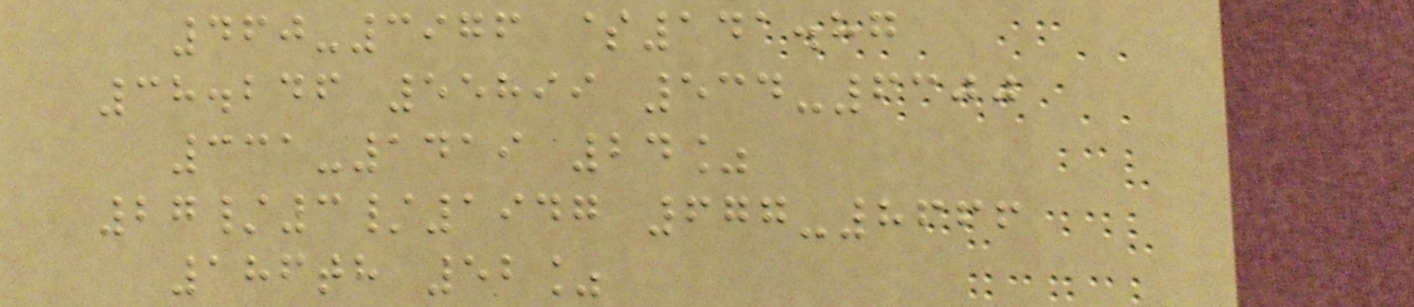460-3976 $141.87
38.246 55899 534-6300
331-1419 24%
27/3/1947 677-8666
186th 52%
